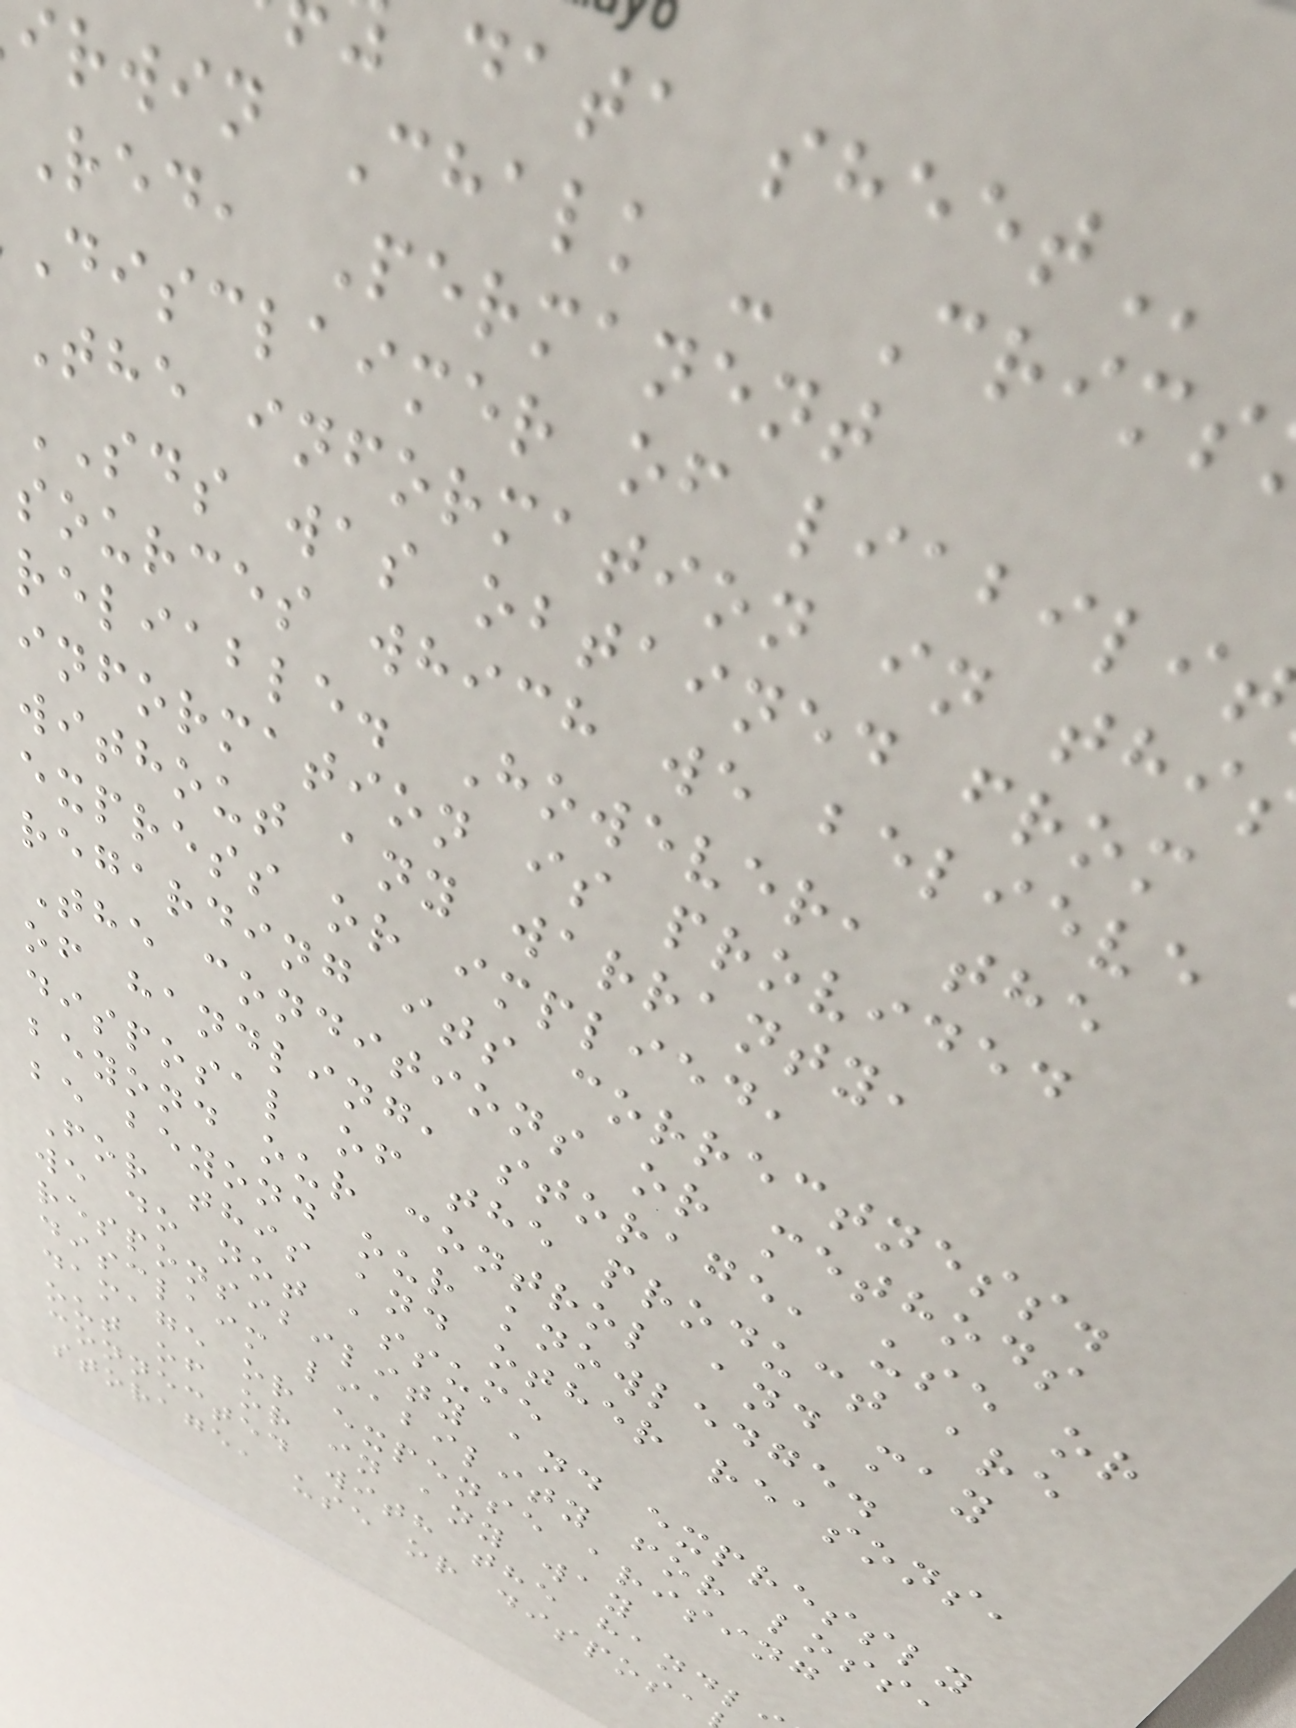irwin Chalk - Crims
Red, Permanent
disclaimer of
The information in thi
SDS was obtained from
sources which we believe
reliable. However, the
information is provided
without any warranty,
express or implied,
regarding its correctness.
The conditions or methods
of handling, storage, use or
disposal of the product are
beyond our control and may
be beyond our knowledge.
For this and other reasons,
we do not assume
responsibility and expressly
disclaim liability for loss,
damage or expense arising
out of or in any way
connected with the handl
storage, use or disposa
